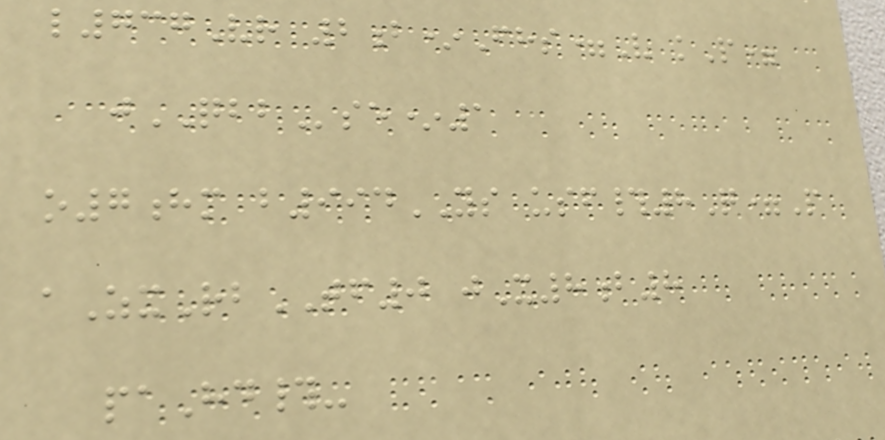l737Vr 2b*Fhs=V kP=
jQBBse*1
o7hm b994YS usf#8Q=P
aZxRbTF0 jX8b8
paHd#-
